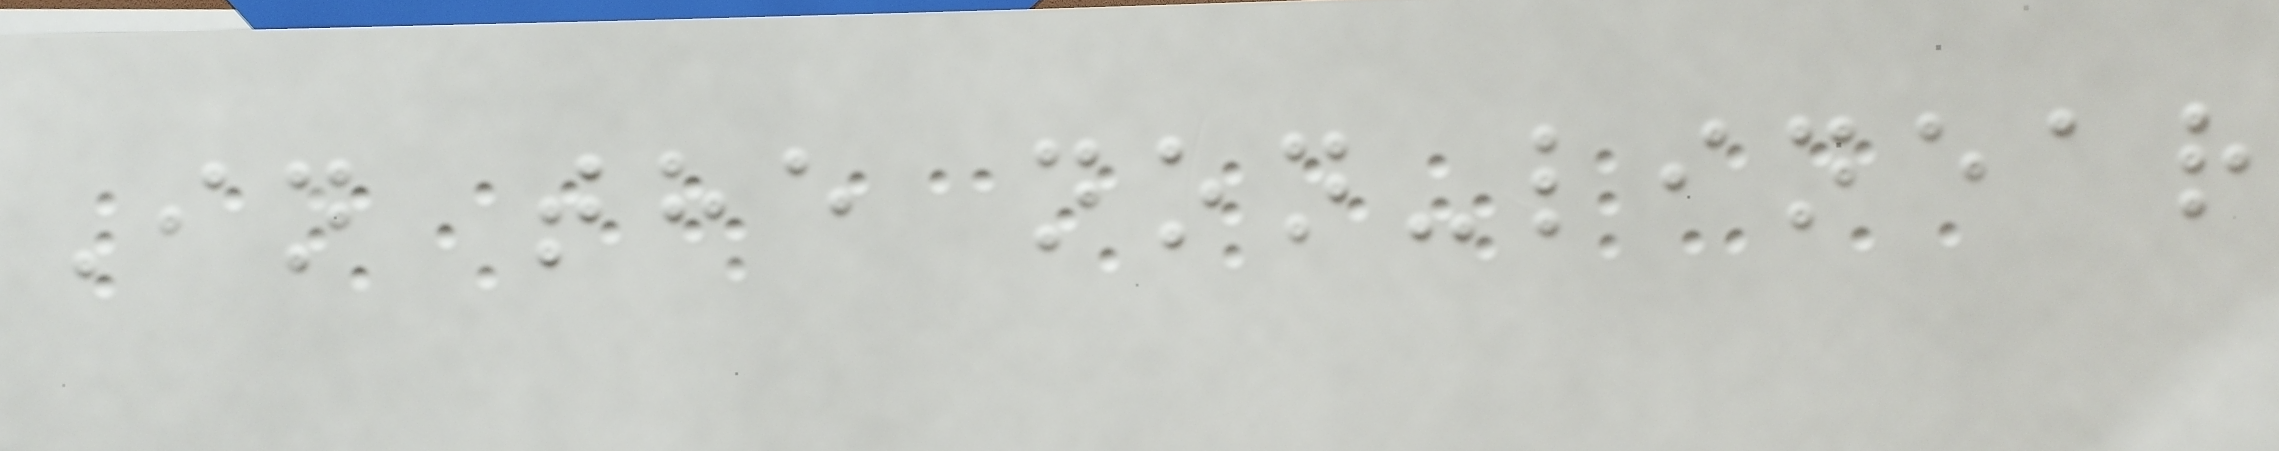In the non-linear
